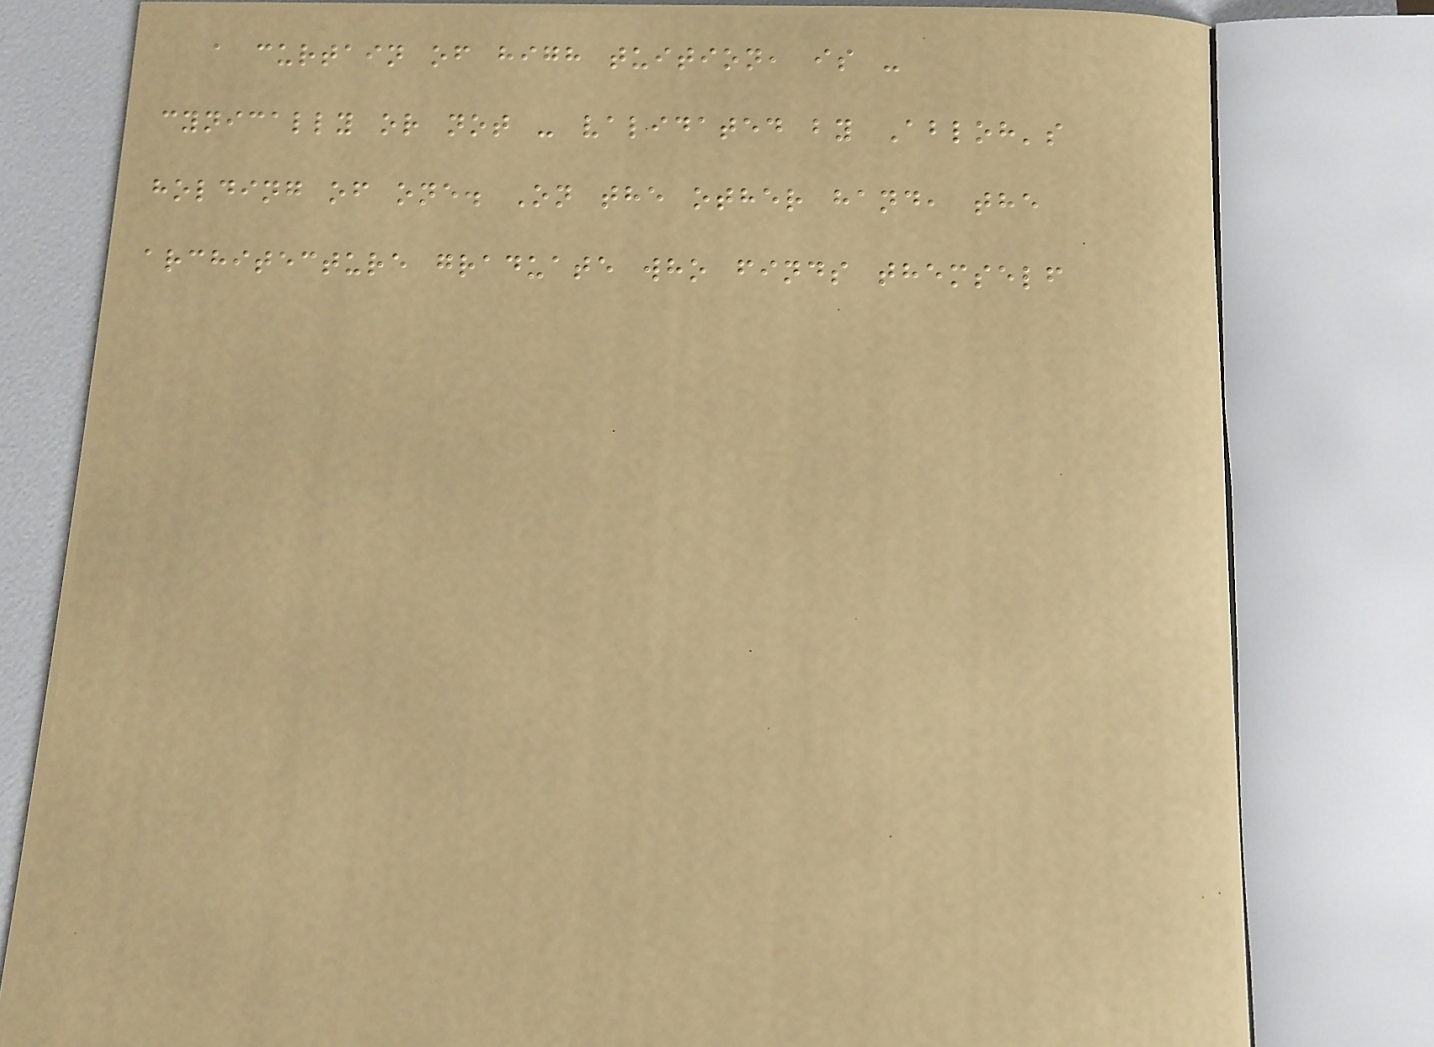a curtain of high tuition, is -
cynically or not - validated by Abloh's
holding of one. On the other hand, the
architecture graduate who finds themself
